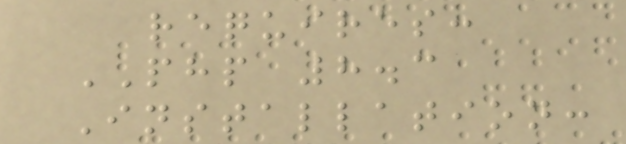requires:
PHP 8.3
Installation:
